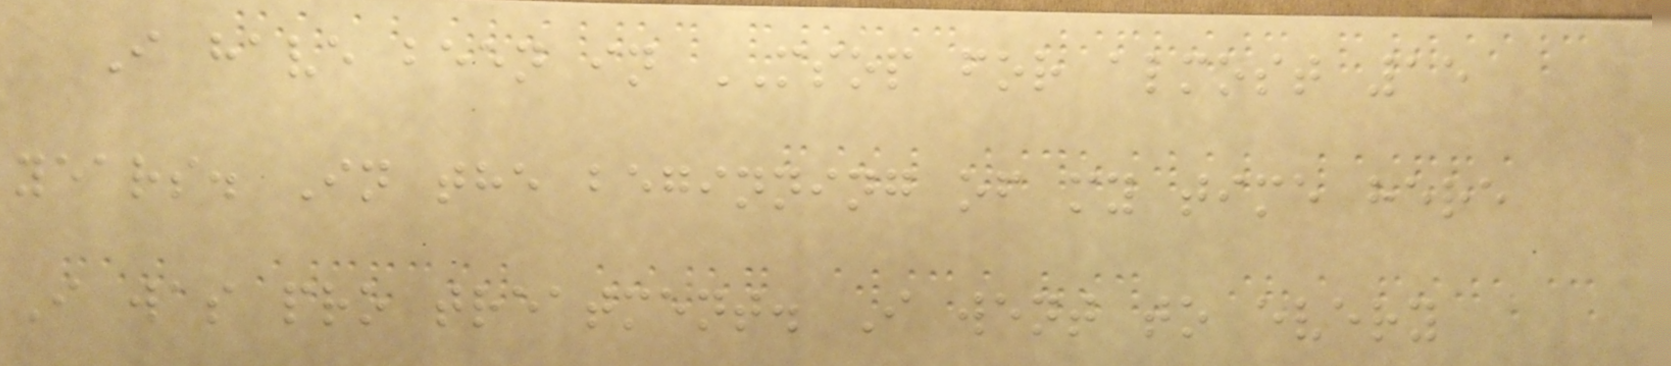I have been in MSOP for almost 15
years. In the beginning of my time here
I was pro treatment. I went to every
